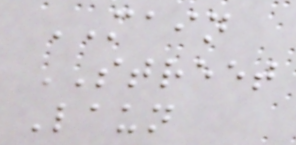MAIN
STREET
Laun
